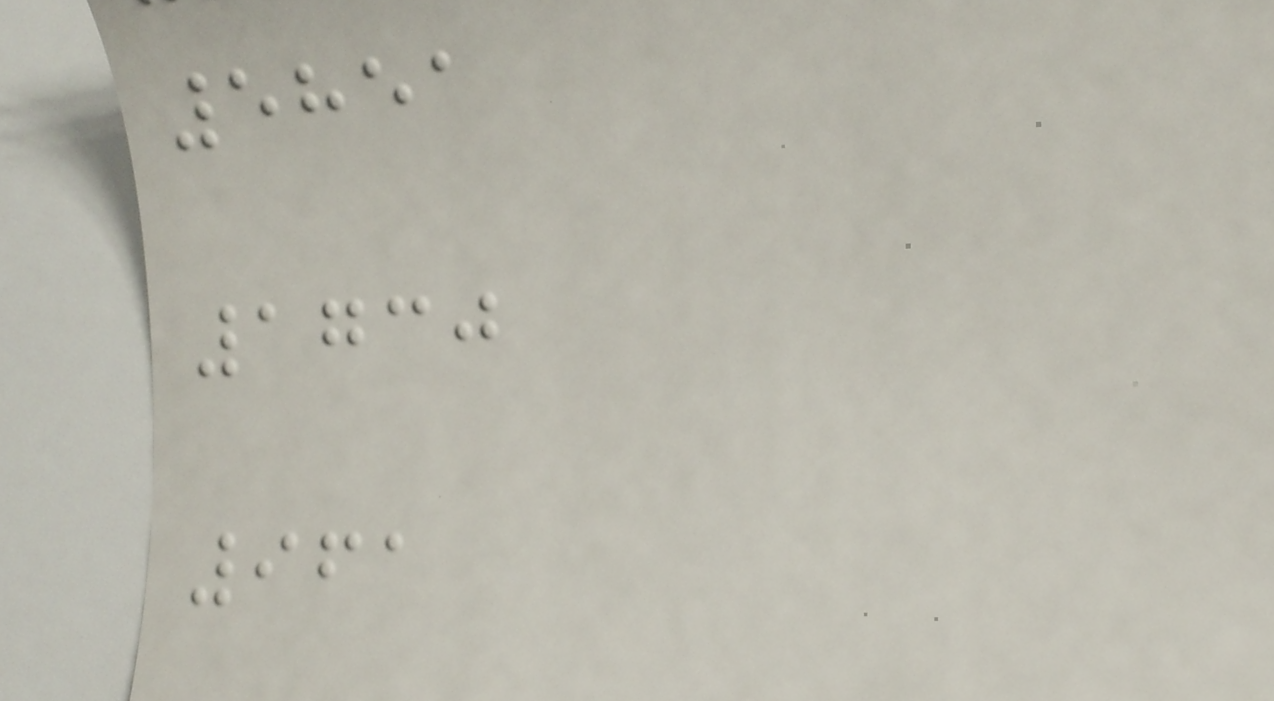5851
1730
961
